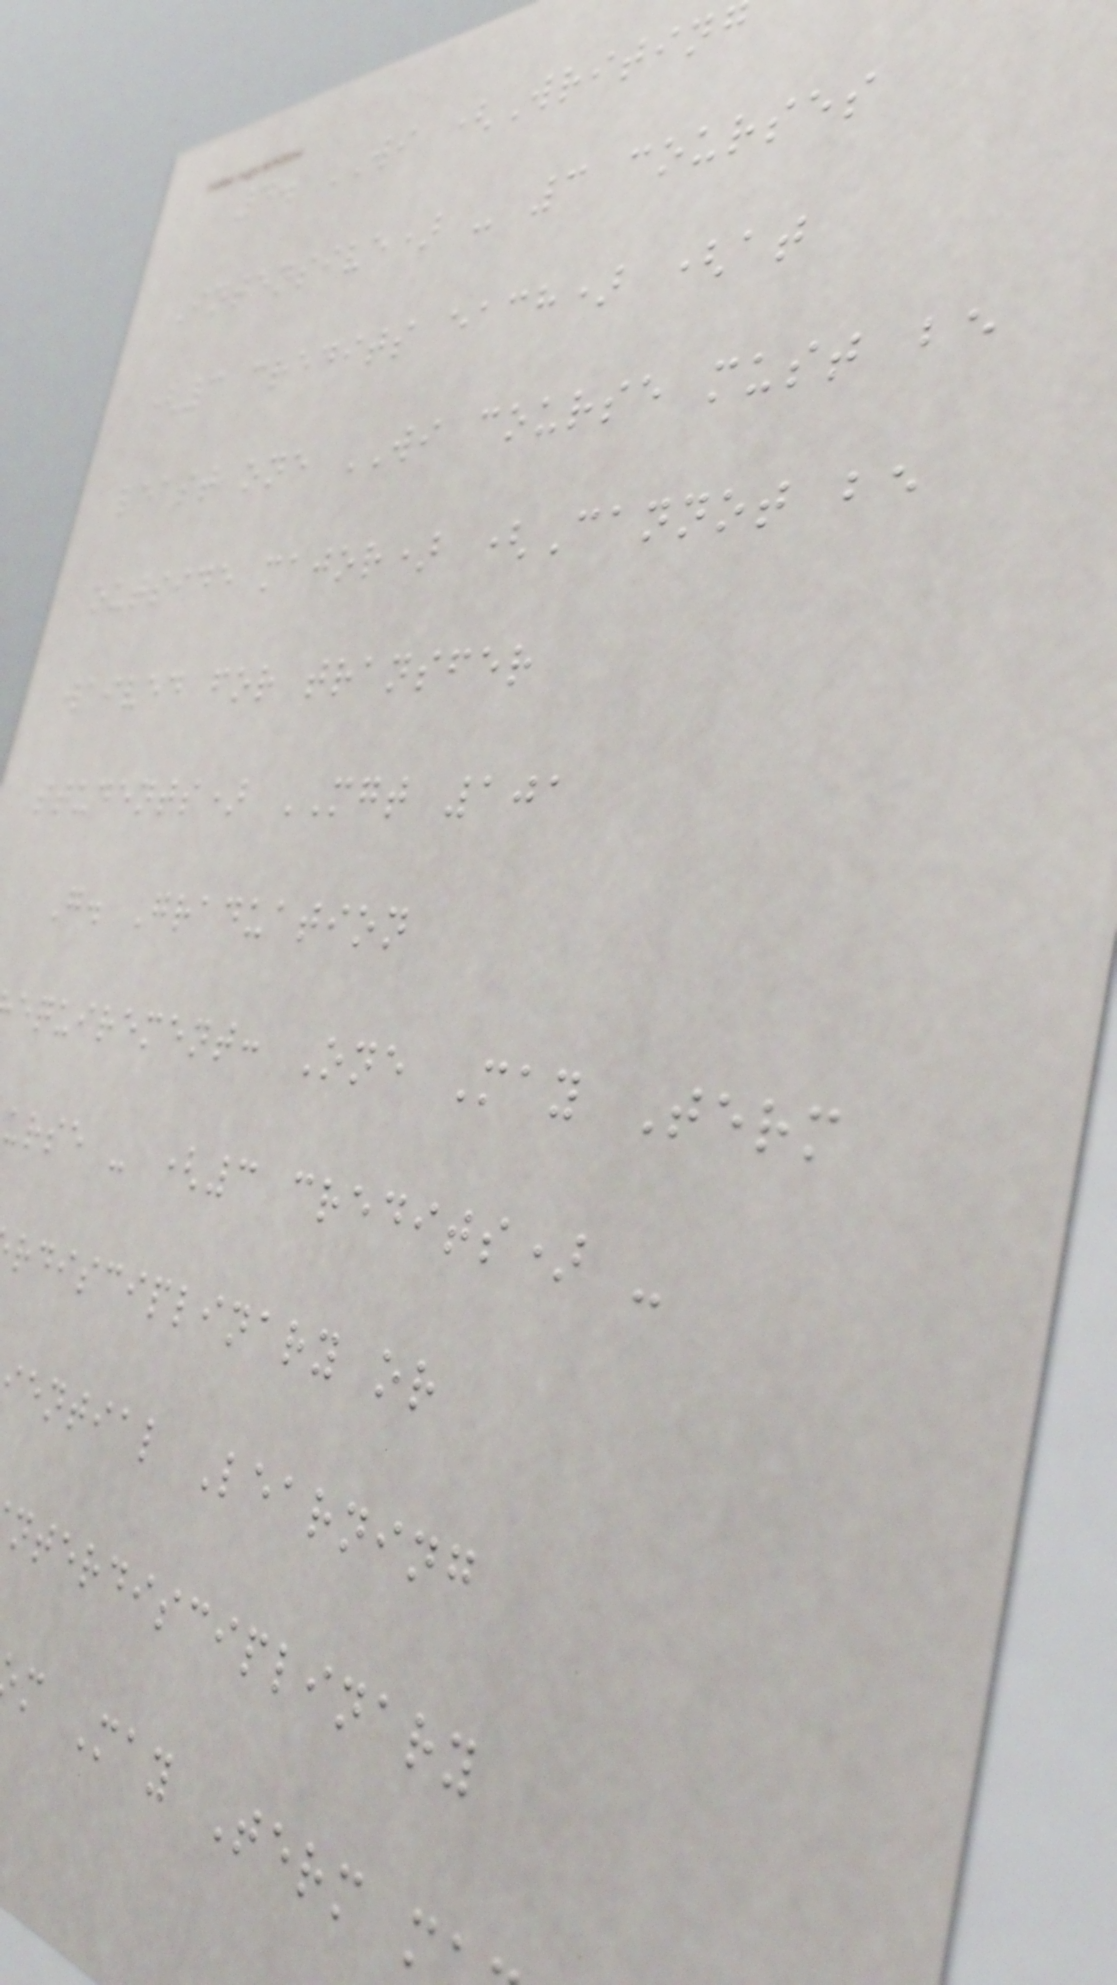4. WI (Writin
Intensive) - 3 courses
(3 credits each) (at
least one WI course must be
outside major) (Cannot be
waived for transfer
students) MGT 101
G. Graduation
equirement: One May Term
urse - (3 credits) -
rdisciplinary or
ential Learning
nterdisciplinary
m May Term m
